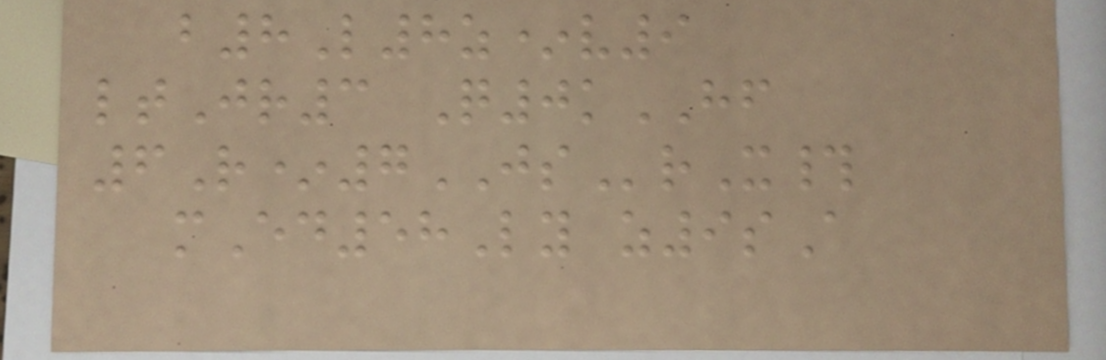b8L8z*v9
ltJr3 Q0kHF
6R*7JSrX#
mEd58Ly z9sA
